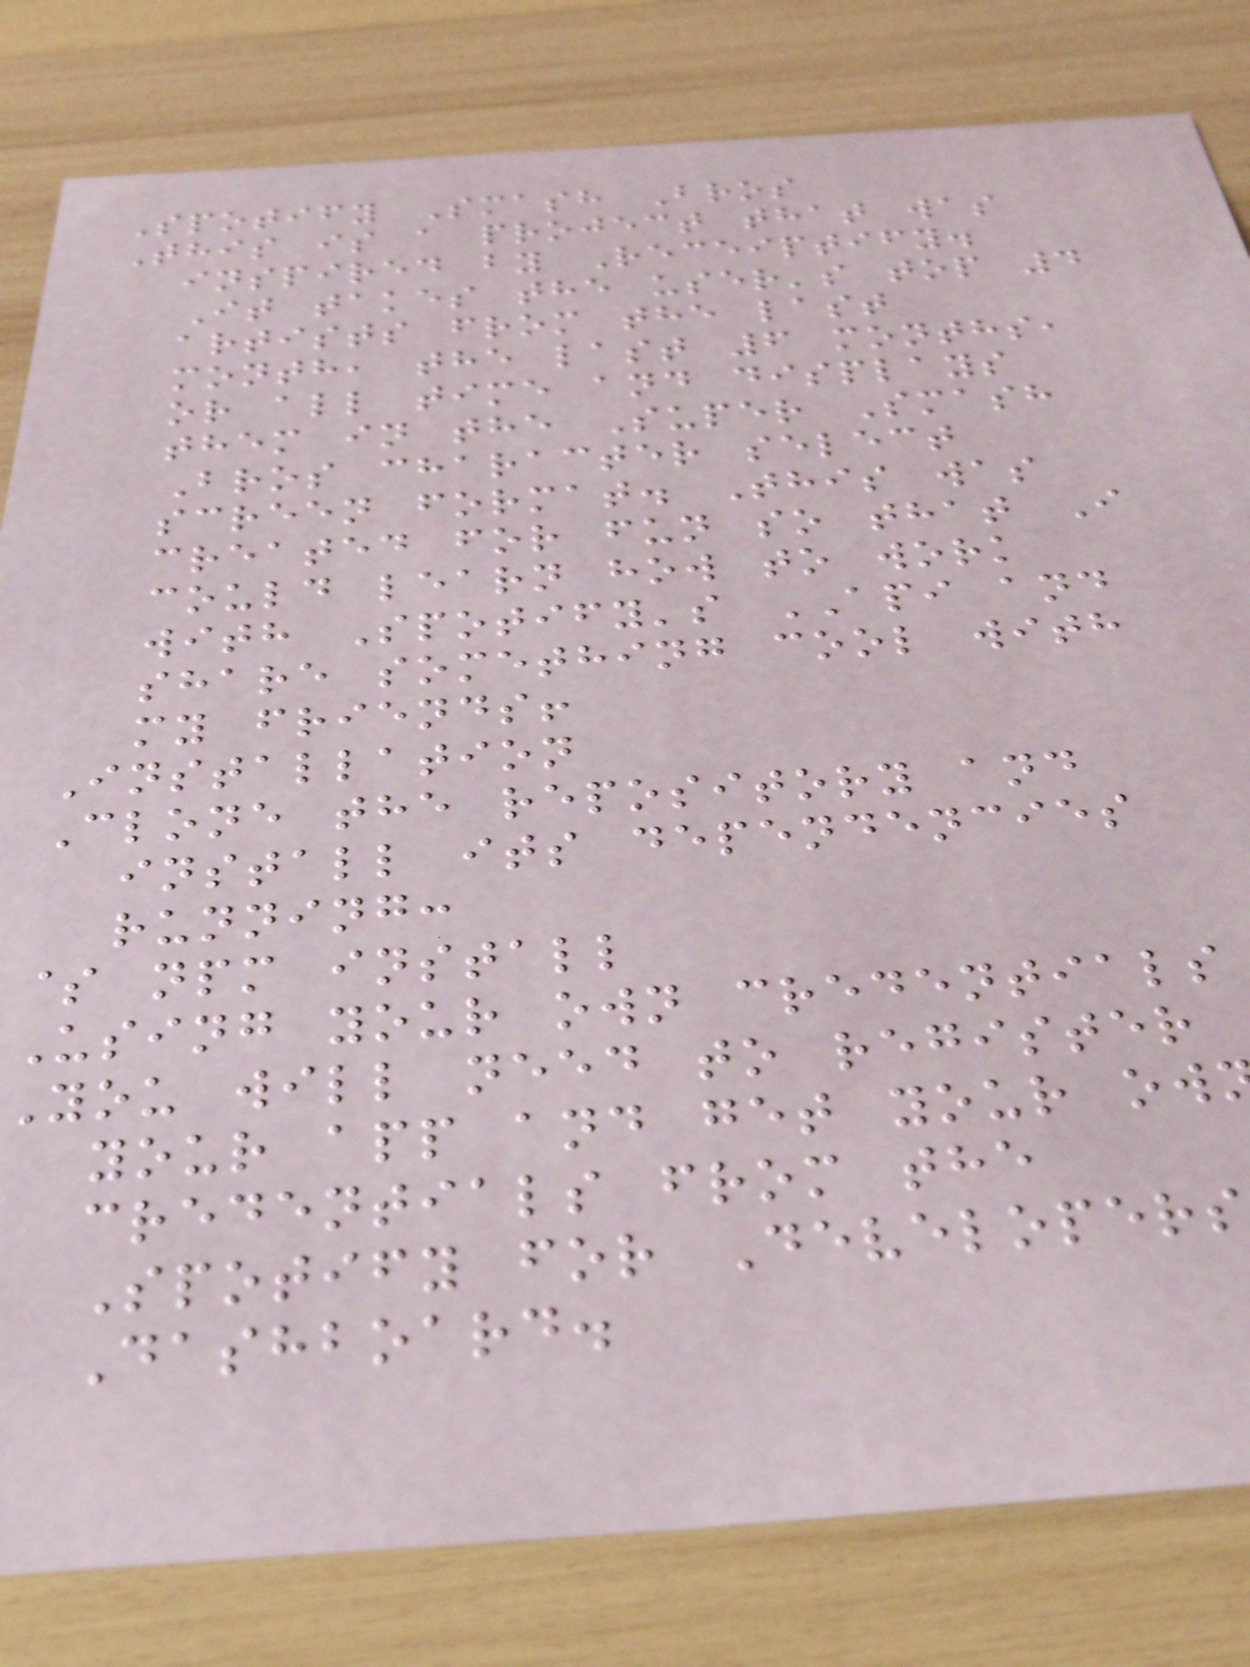Spotify Smash Bros
This is a project that was
inspired by Receiptify.
It takes the user's top 4
artists from the last
month, the last 6 months,
or all time and displays
them in the Super Smash
Bros character select
screen format. This was
created for fun so that I
could learn how to work
with Spotify's API and
share something cool with
my friends!
Installation
Clone the repository and
install its dependencies
running:
$ npm install
Using your own credentials
You will need to register
your app and get your ow
credentials from the
Spotify for Developers
Dashboard.
